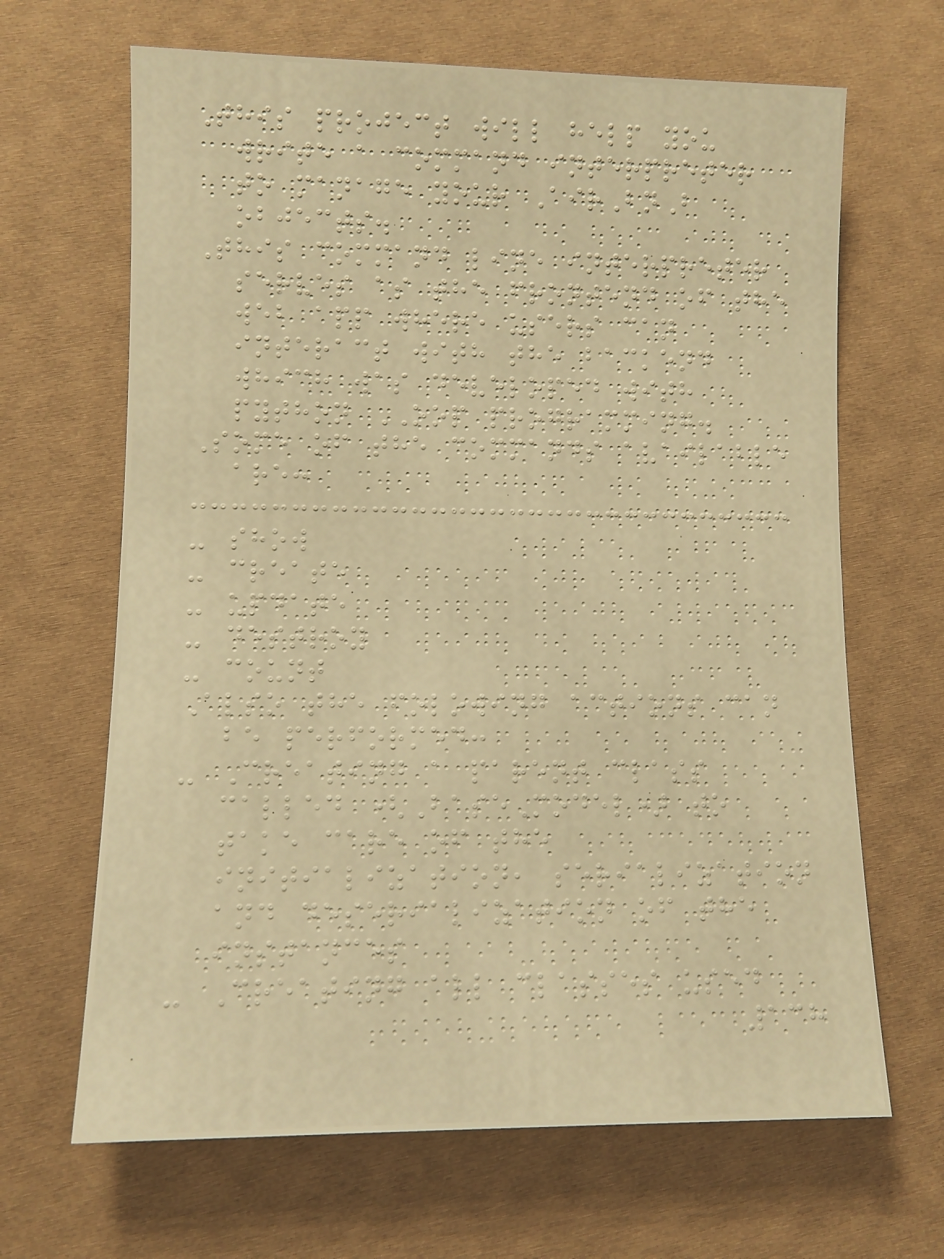This project will help you
write a command interpreter
to manage your AirBnB
objects.
This command line interpreter
serves as the frontend of the
web app where users can
interact with the backend
which was developed with
python OOP programming.
Some of the commands available
are:
- show
- create
- update
- destroy
- count
Also the folowing actions can
be performed:
- Creating a parent class
called (BaseModel) to
take care of the
initialization, serialization
and deserialization of the
instances
- Creating all classes used
138
